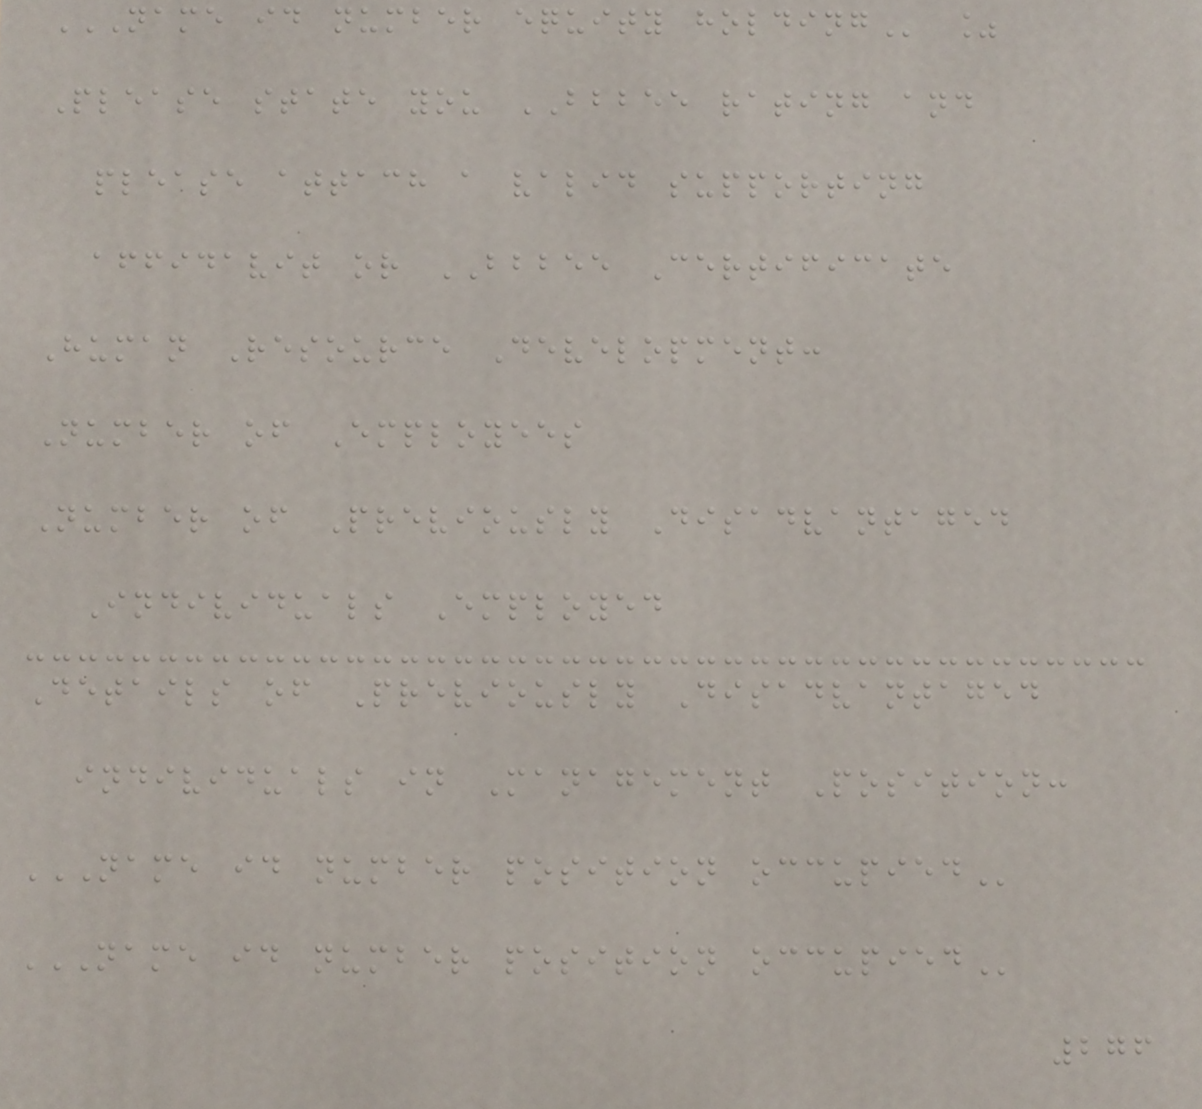NAME ID NUMBER EQUITY HOLDING %
Please state you BBBEE rating and
please attach a valid supporting
affidavit or BBBEE Certificate
Human Resource Development:
Number of Employees
Number of Previously Disadvantaged
Individuals Employed
Details of Previously Disadvantaged
individuals in Management Position:
NAME ID NUMBER POSITION OCCUPIED
NAME ID NUMBER POSITION OCCUPIED
276
